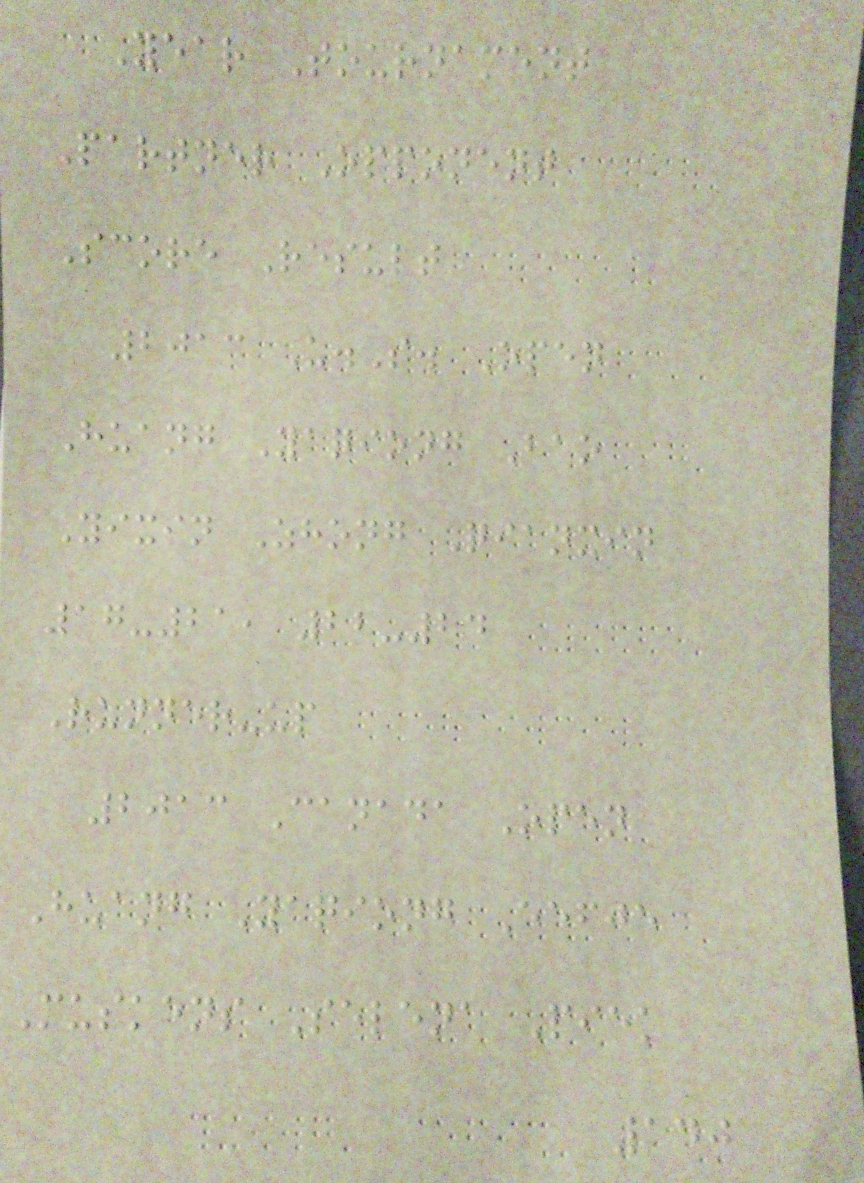Year Tournament
Partner Opponent
Score Result
2013 U.S. Open
Huang Yaqiong Bao
Yixin Zhong Qianxin
17-21, 22-24
Runner-up
2013 Canada Open
Huang Yaqiong Eefje
Muskens Selena Piek
140
